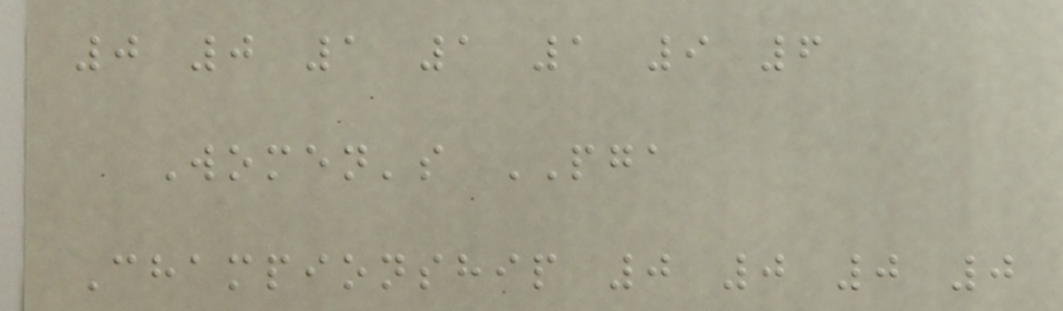0 0 1 1 1 9 6
Women's PGA
Championship 0 0 0 0
